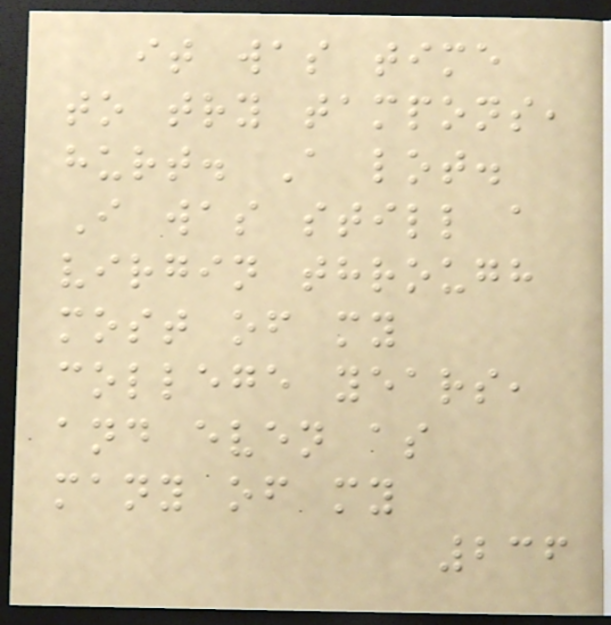it was time
to try tampons,
hurt. A lot.
I was still a
virgin through
most of my
college years,
and even as
many of my
236
